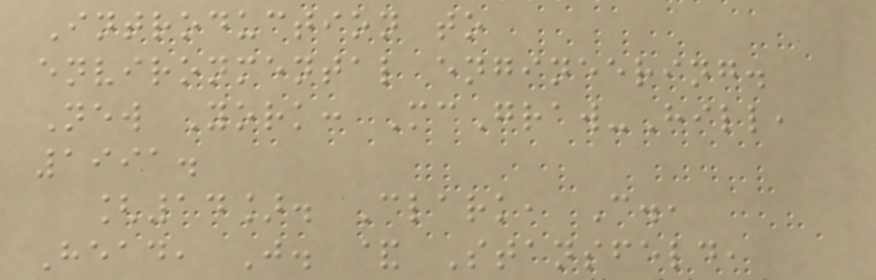Introduction to
environmental engineering.
New York: McGraw-Hill,
1991.
[14]. Clark, C.,
Head, J. & Stansfeld,
